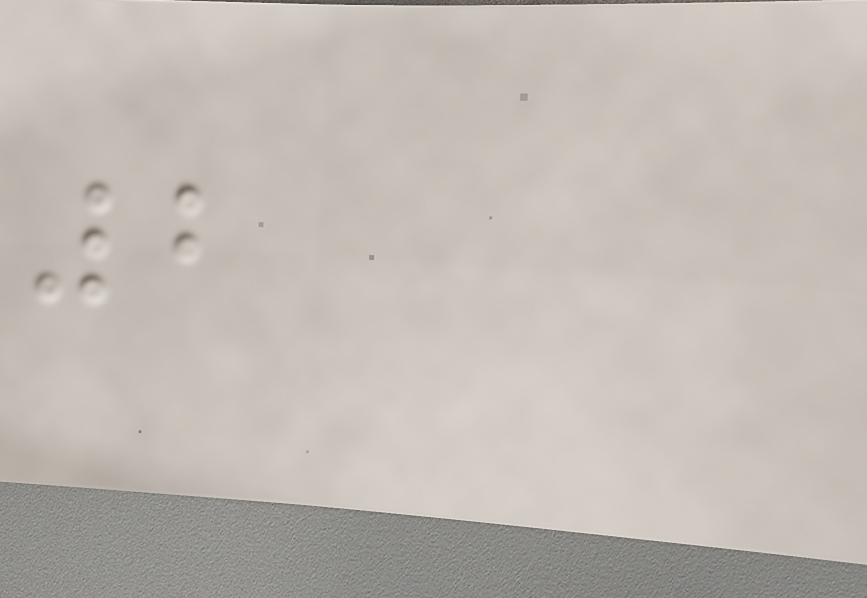2
